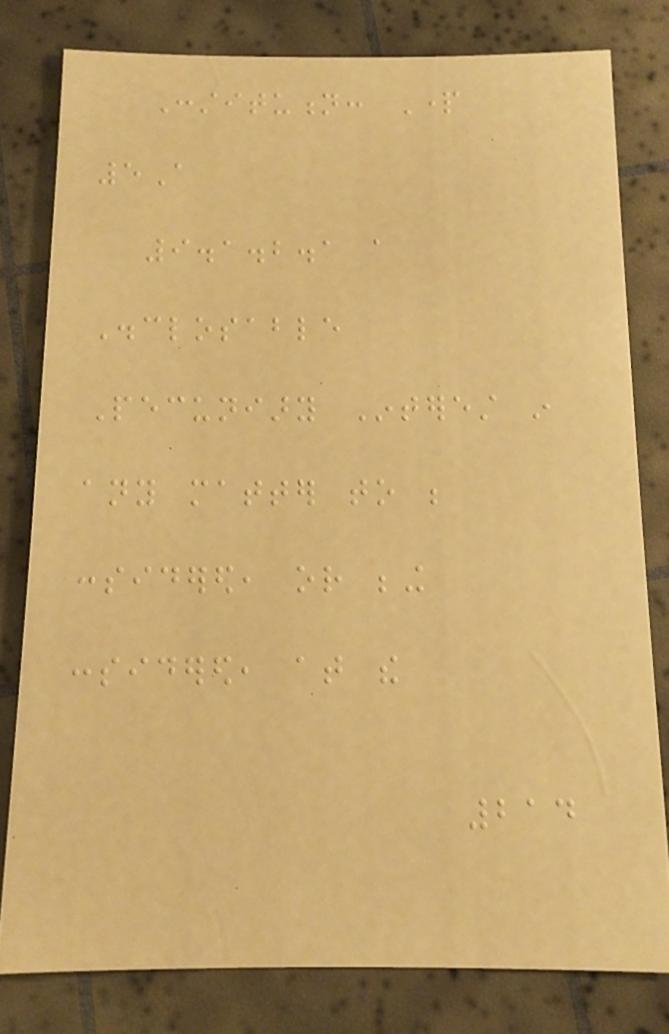Constitution: Part
5A
9.1.2.1 a
Disclosable
Pecuniary Interest in
any matter to be
considered, or being
considered, at the
214
